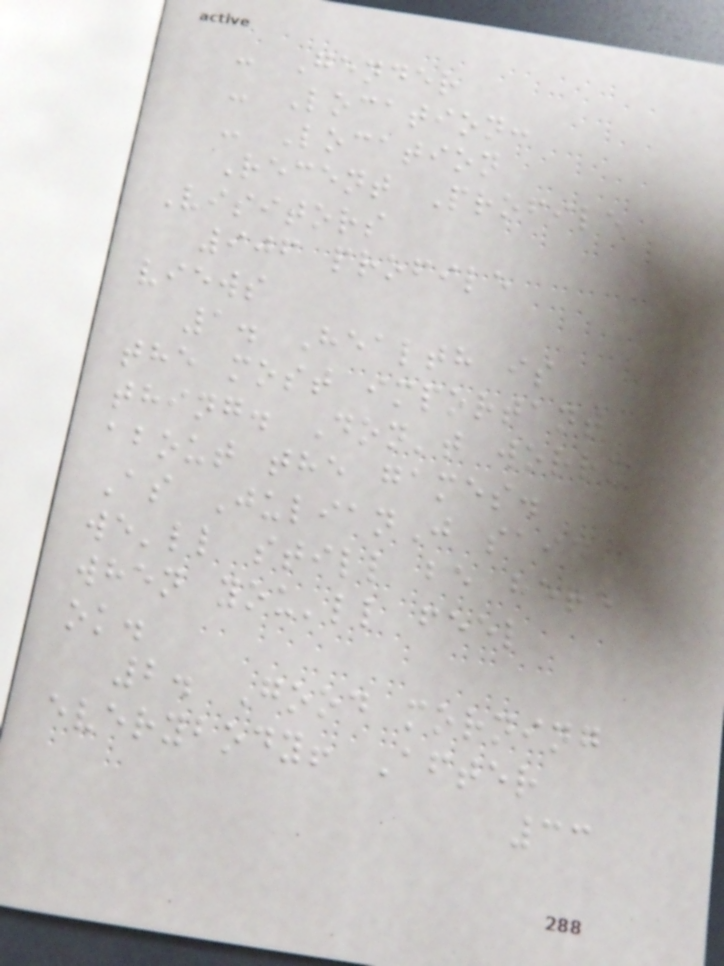- Gender
- Location:
- Location
Recent Profile
Visitors
906 profile
views
1. Health is
the most important
thing. Don't worry
about the games.
As JulianJ said,
we'll still be here
when you'll feel
ok.
2. Good morning
everybody! After
33
